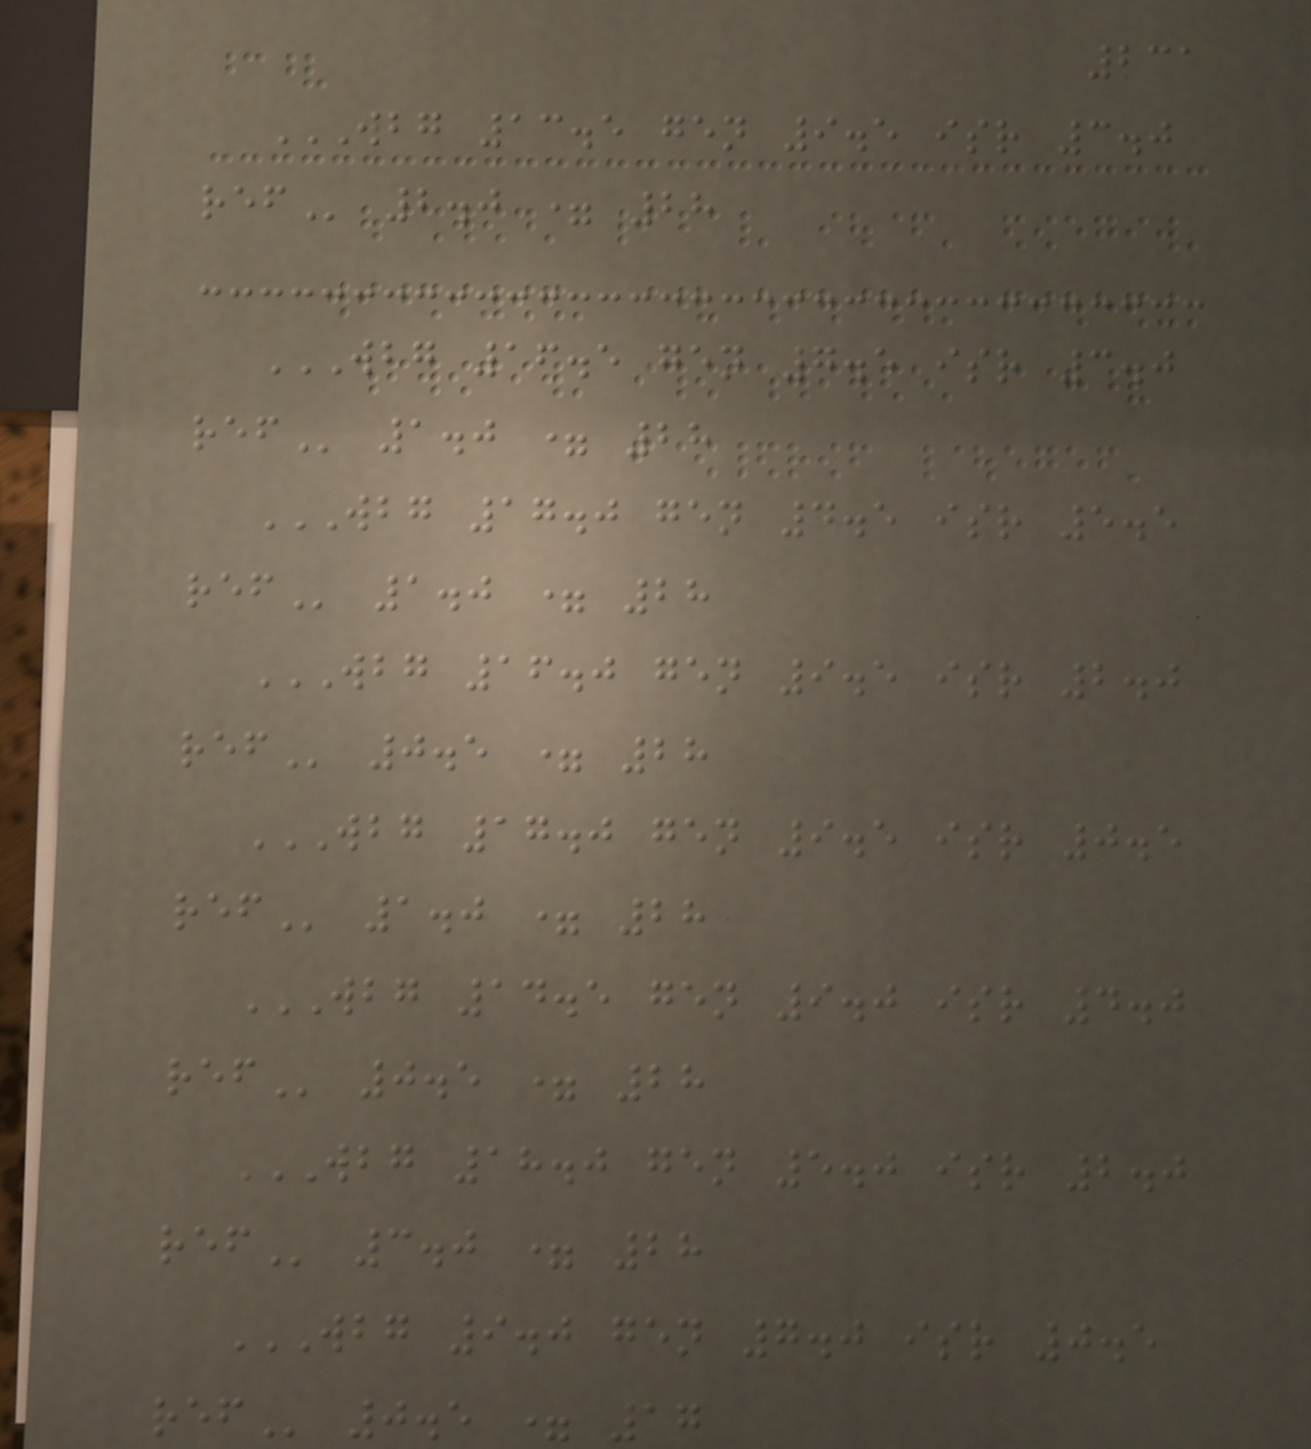231
WBG 13.5 GEN 9.5 ISR 3.0
REF 2.0 = 28
WBG 16.5 GEN 7.5 ISR 3.0
REF 1.0 = 28
WBG 17.0 GEN 4.5 ISR 5.5
REF 1.0 = 28
WBG 16.0 GEN 9.5 ISR 2.0
REF 0.5 = 28
WBG 17.0 GEN 9.5 ISR 0.5
REF 1.0 = 28
WBG 14.5 GEN 9.0 ISR 4.0
REF 0.5 = 28
WBG 18.0 GEN 5.0 ISR 2.0
REF 3.0 = 28
WBG 9.0 GEN 7.0 ISR 0.5
REF 0.5 = 17
